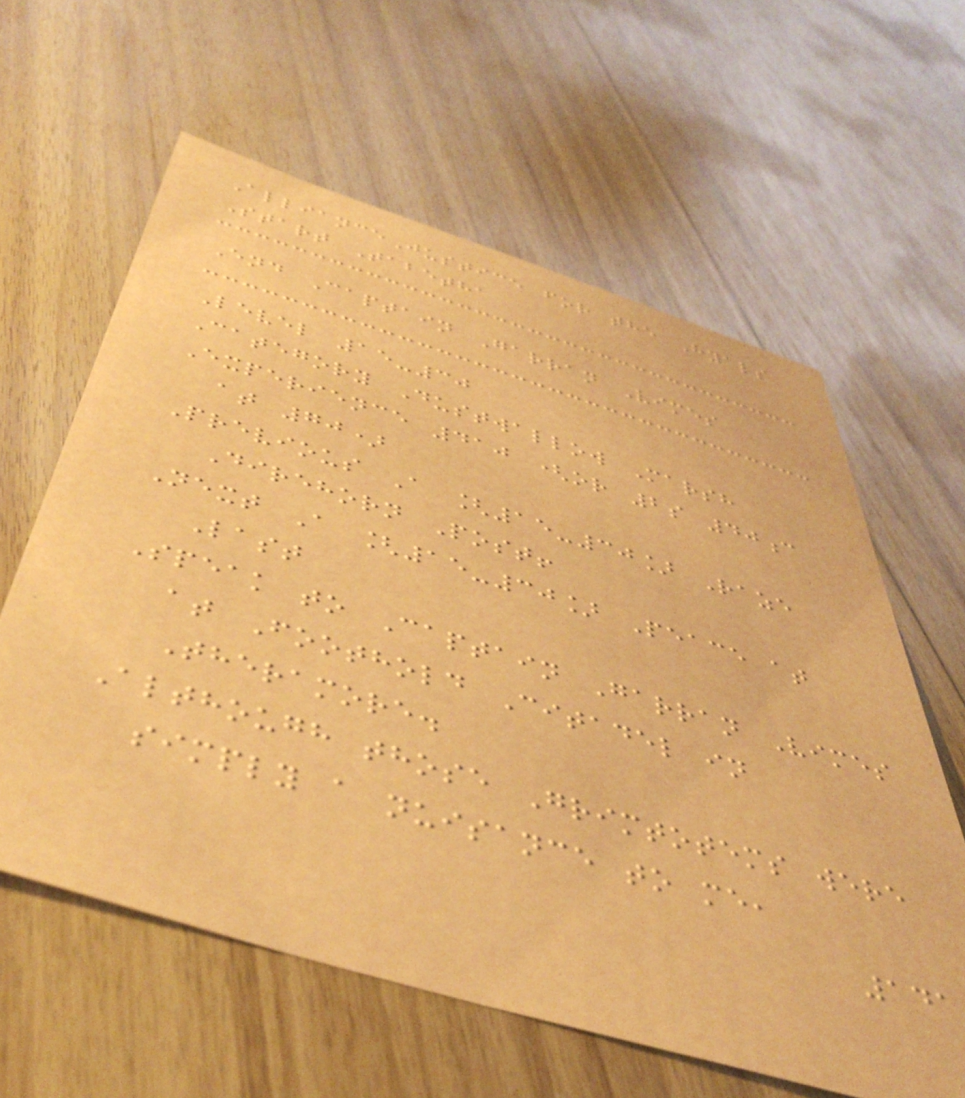AllianceJustice for the Hyals
Start Tabetha
End Captain Garran Vimes
Level 15-30
Category Dustwallow Marsh
Experience 410 (or 2s 40c
at 70)
Previous A [15-30] Raze
Direhorn Post!
Next A [15-30] Peace at
Last
Speak to Captain Garran Vimes
at Foothold Citadel in
Theramore.
Although those Grimtotems were
simply a nuisance to me,
141
